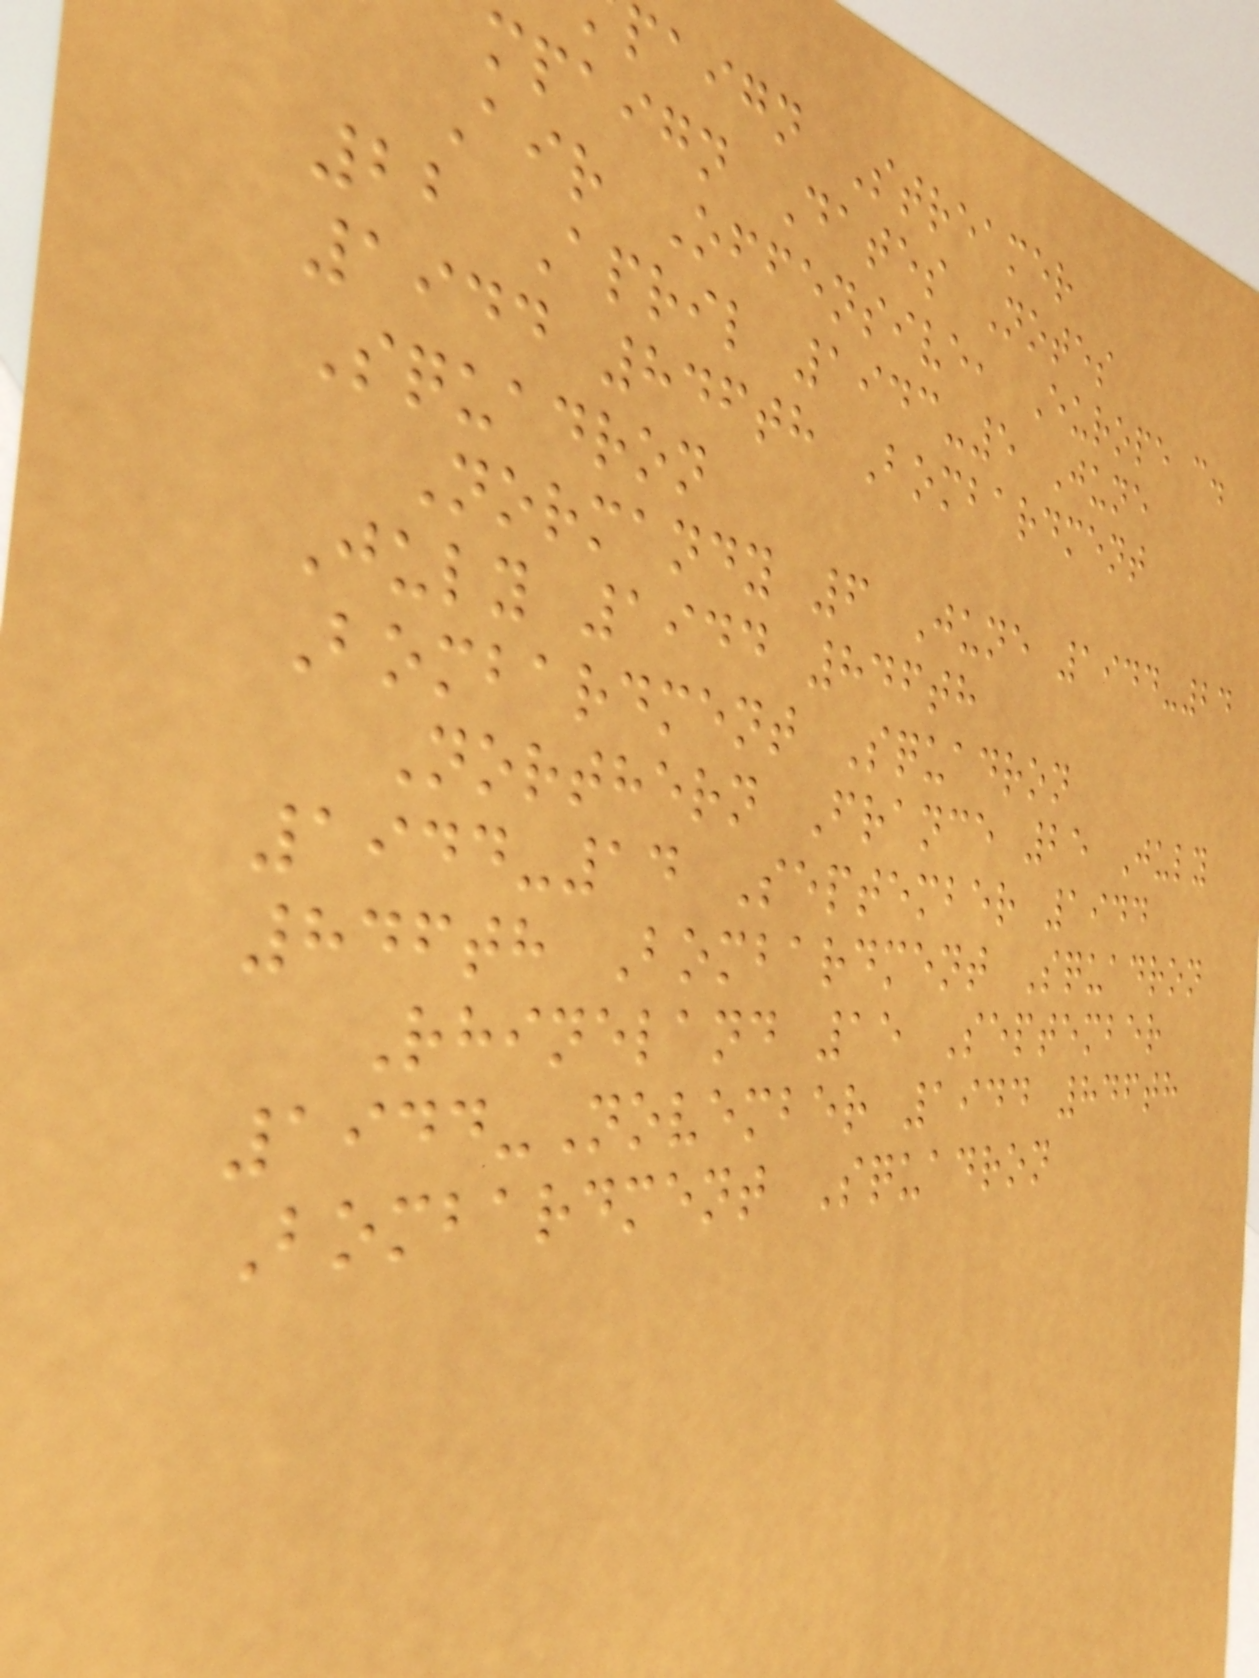paign Streamer
mpaign Dates Notes
Air Offensive, Europe c.
22 April 1943-5 June
1944 846th Bombardment
Squadron
Normandy 6 June 1944-24
July 1944 846th
Bombardment Squadron
Northern France 25 July
1944-14 September 1944
846th Bombardment Squadron
Rhineland 15 September
1944-November 1944 846th
Bombardment Squadron
